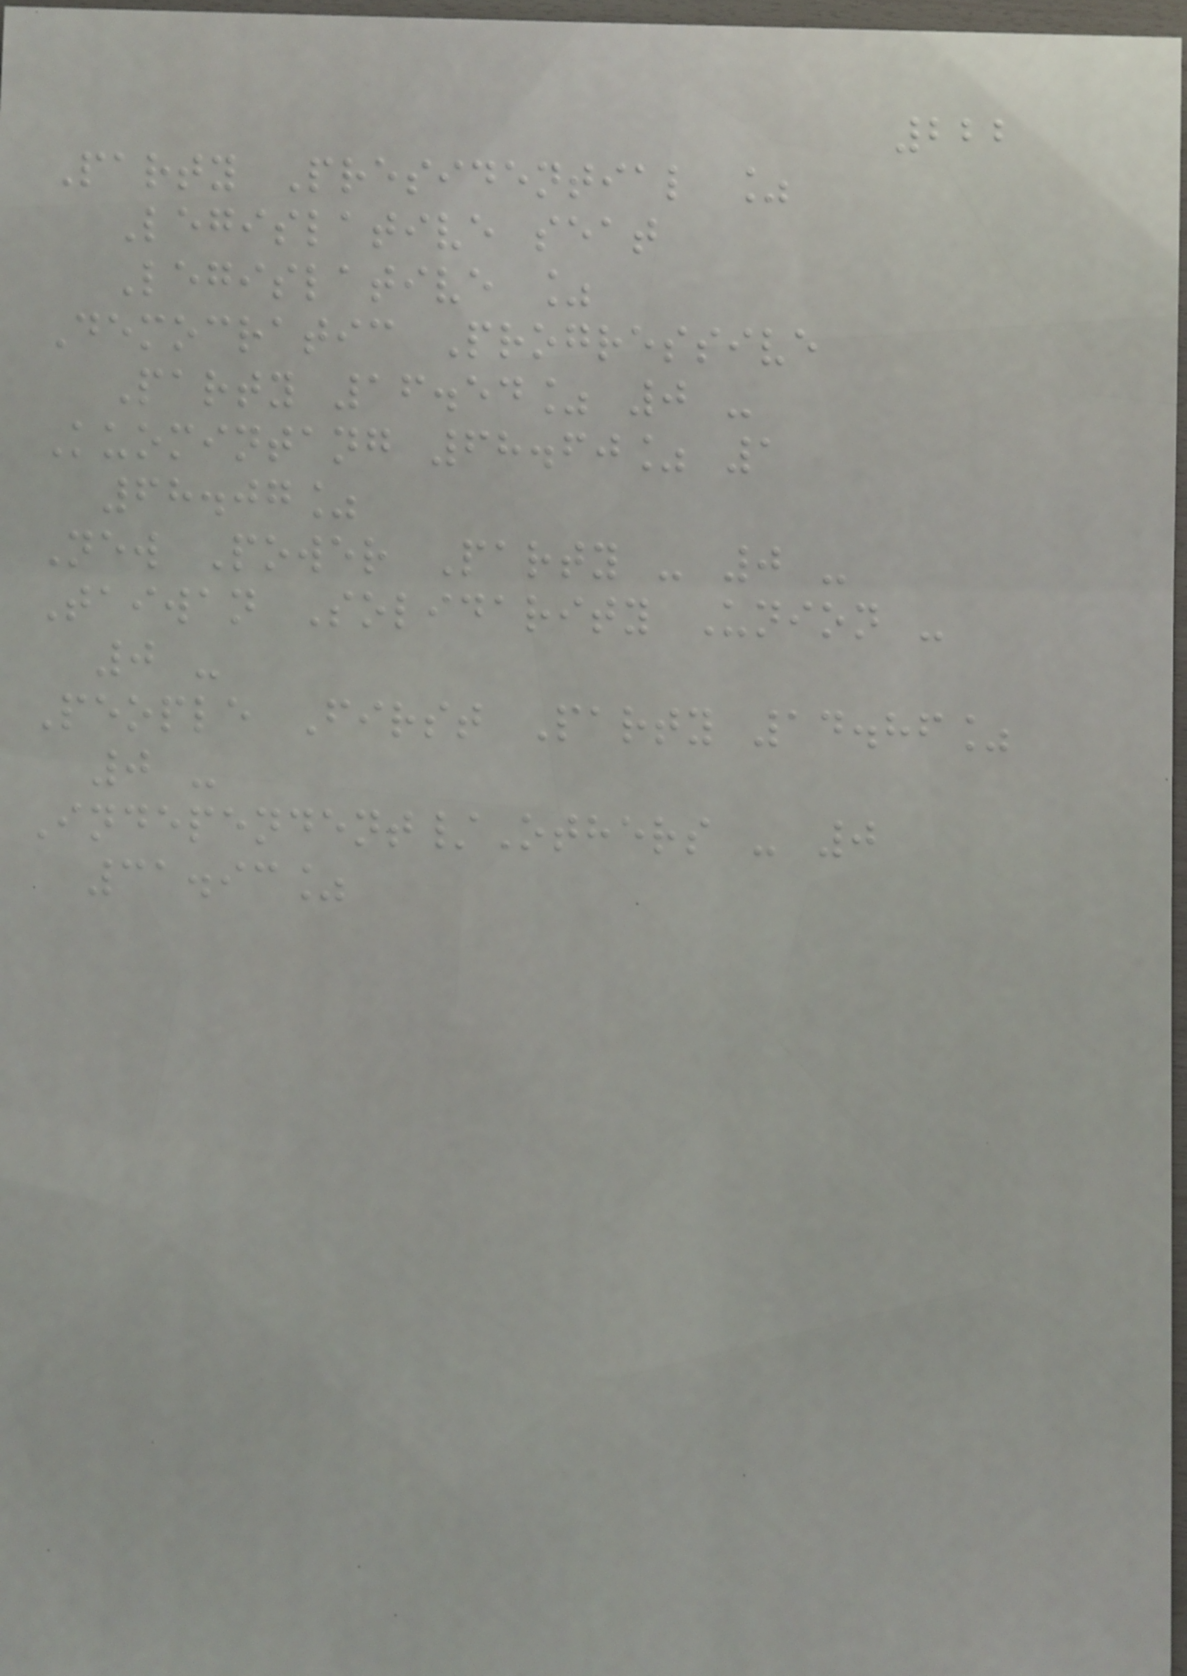222
Party Presidential %
Legislative seat
Legislative %
Democratic Progressive
Party 16.54% 0 -
Kuomintang 68.60% 1
68.07%
New Power Party - 0 -
Taiwan Solidarity Union -
0 -
People First Party 14.86%
0 -
Independent/Others - 0
31.93%
